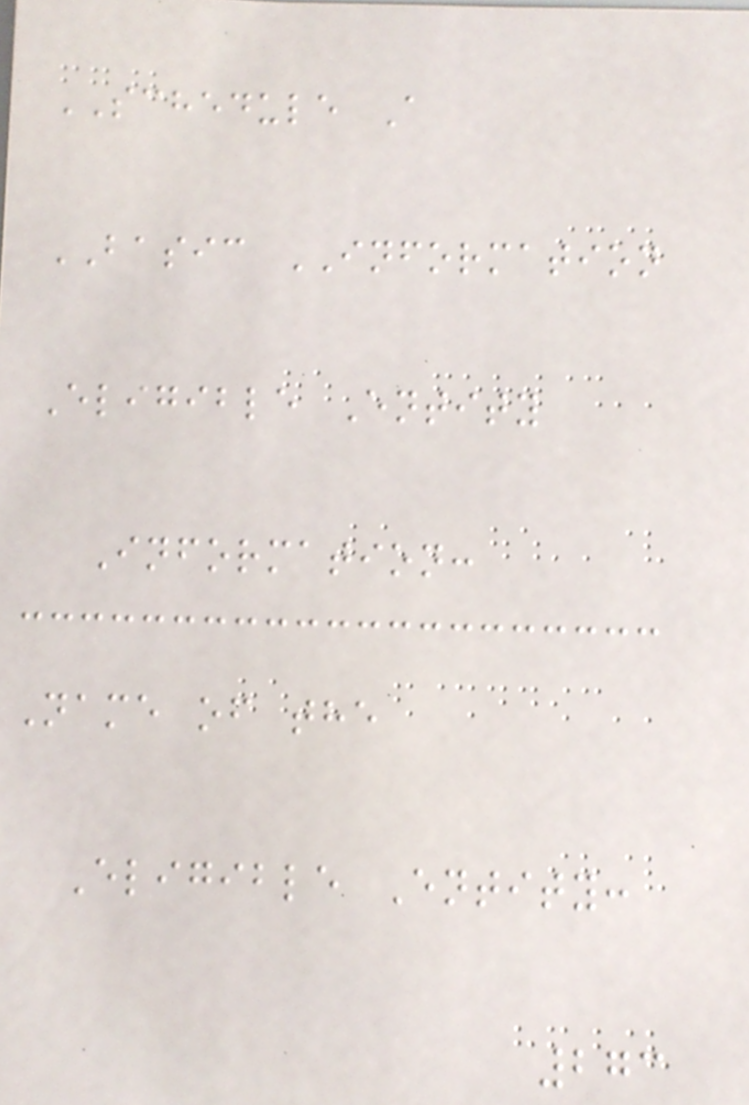SCHEDULE A
BASIC INFORMATION
Eligible Entity
Information:
Name of the
Eligible Entity:
273
